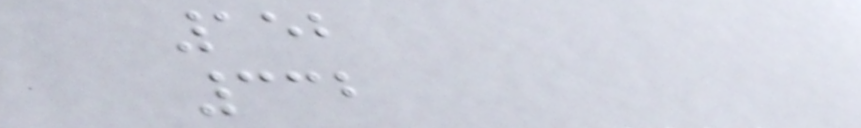152
332
